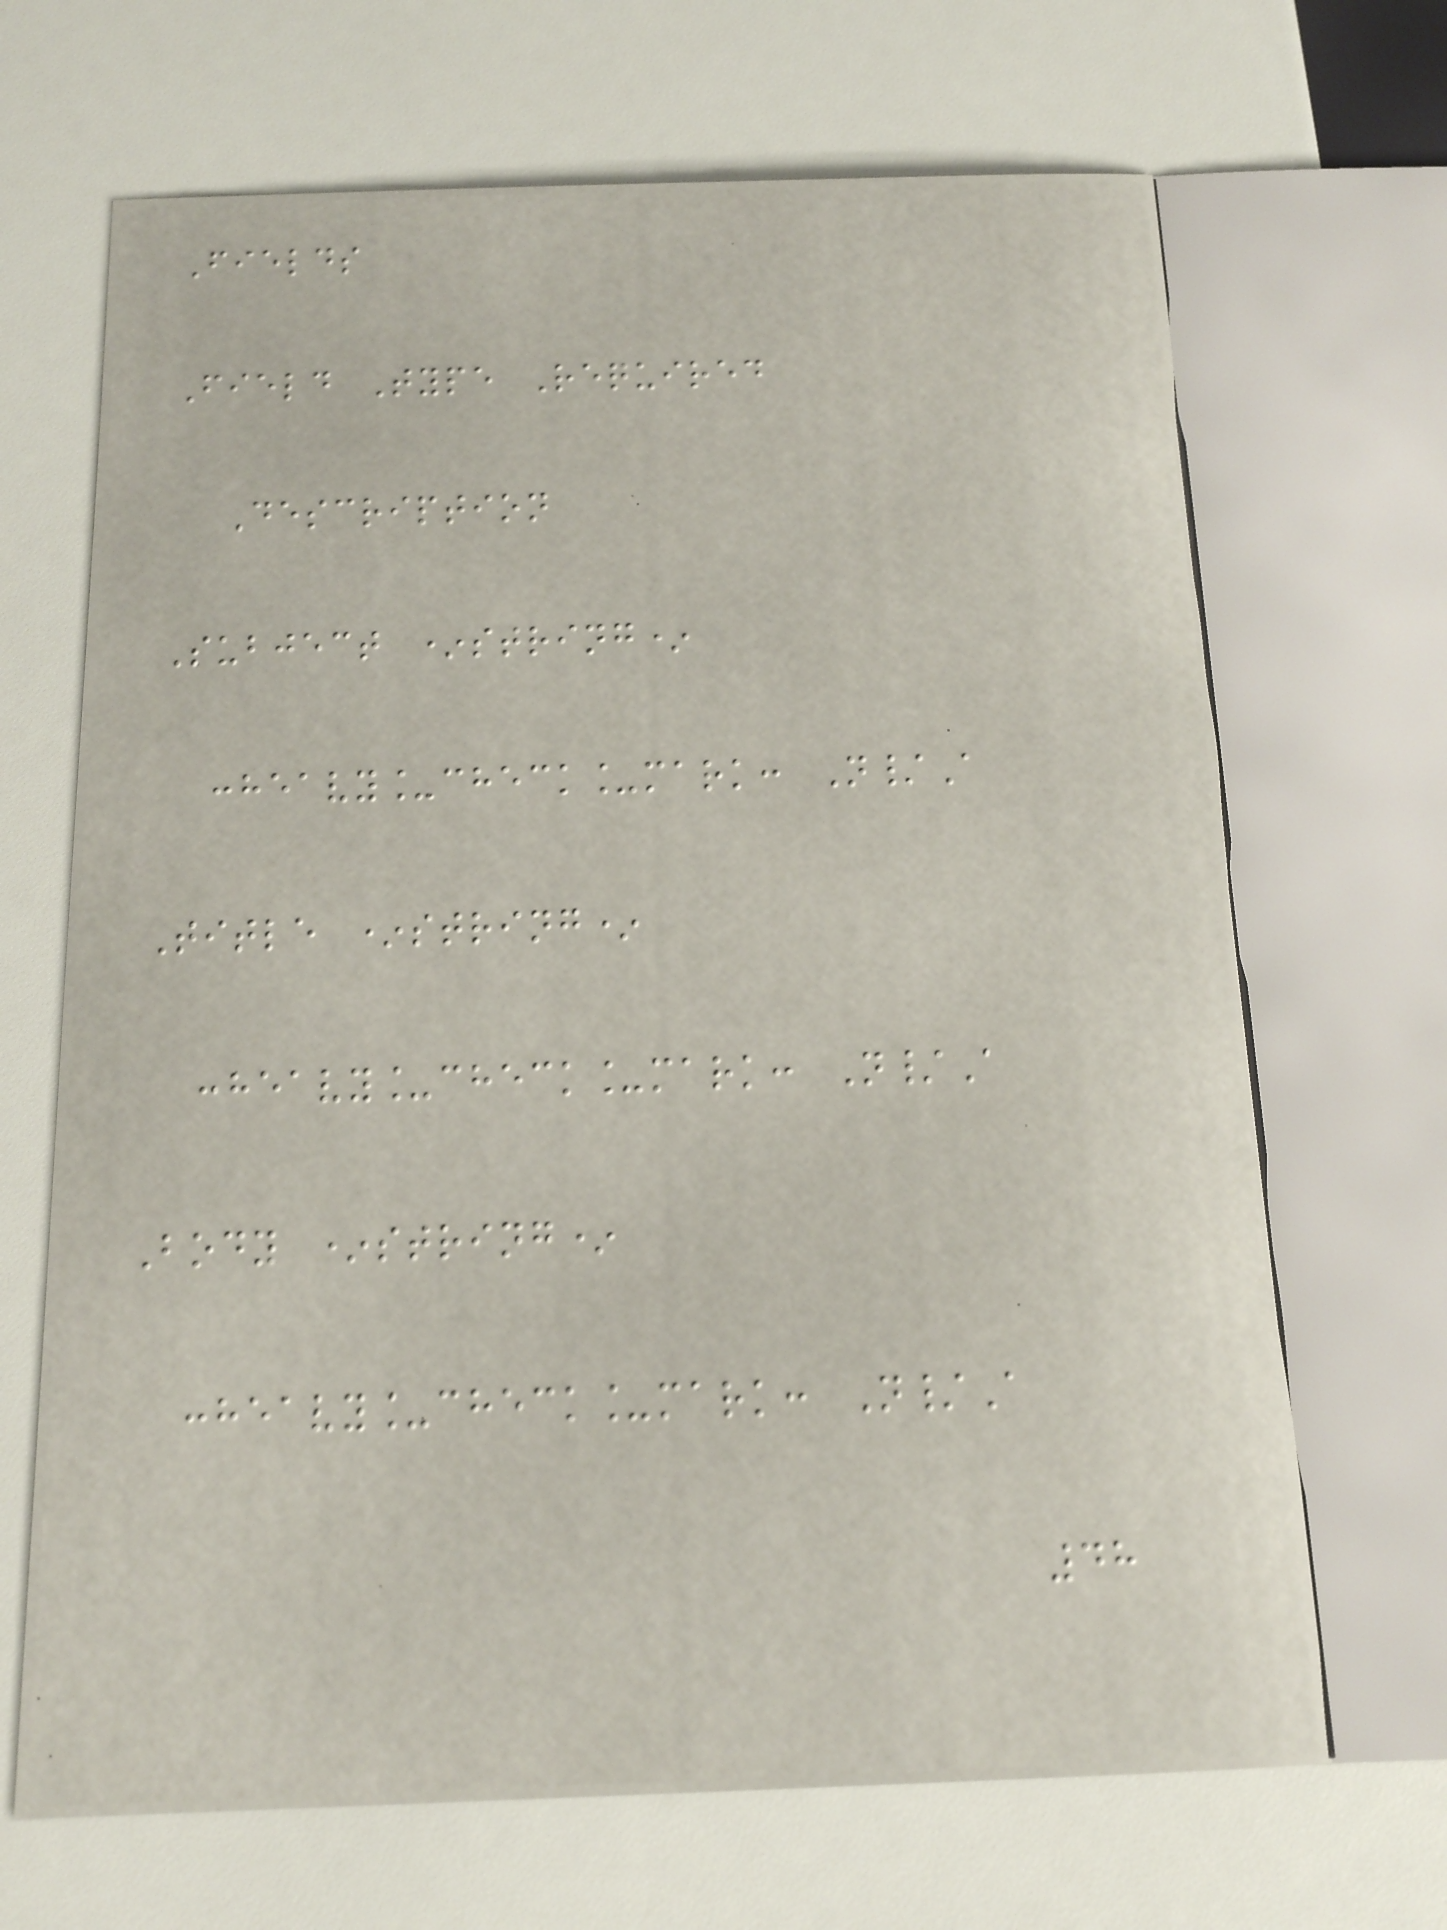Fields
Field Type Required
Description
Subject *string*
:heavy_check_mark: N/A
Title *string*
:heavy_check_mark: N/A
Body *string*
:heavy_check_mark: N/A
48
